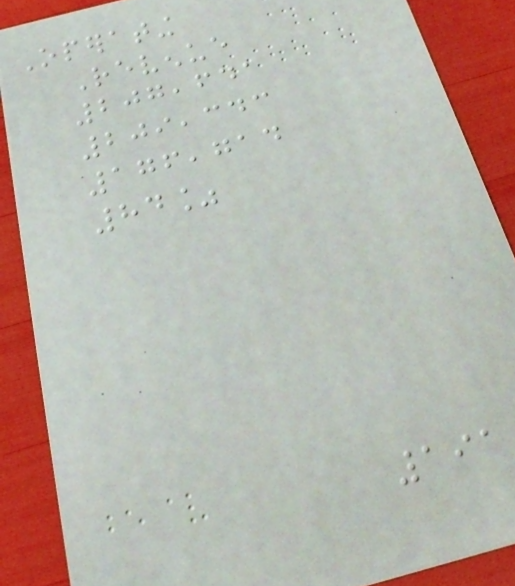Operating
Revenue
207,641
209,343
176,714
84%
191
